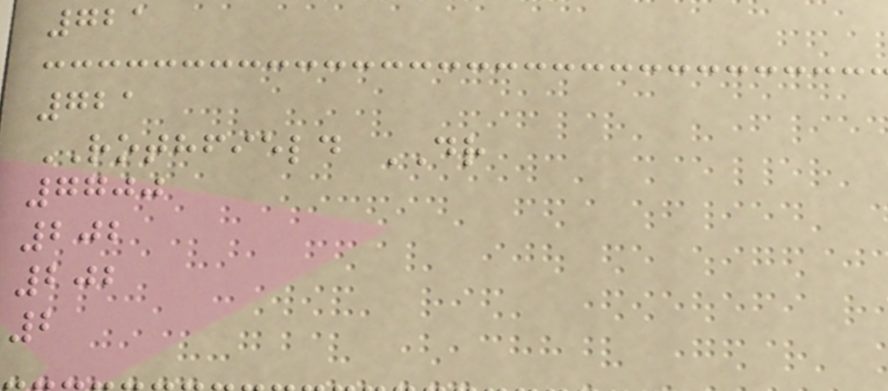721
721
ROTHFIELD DR
7700
202
202
2
